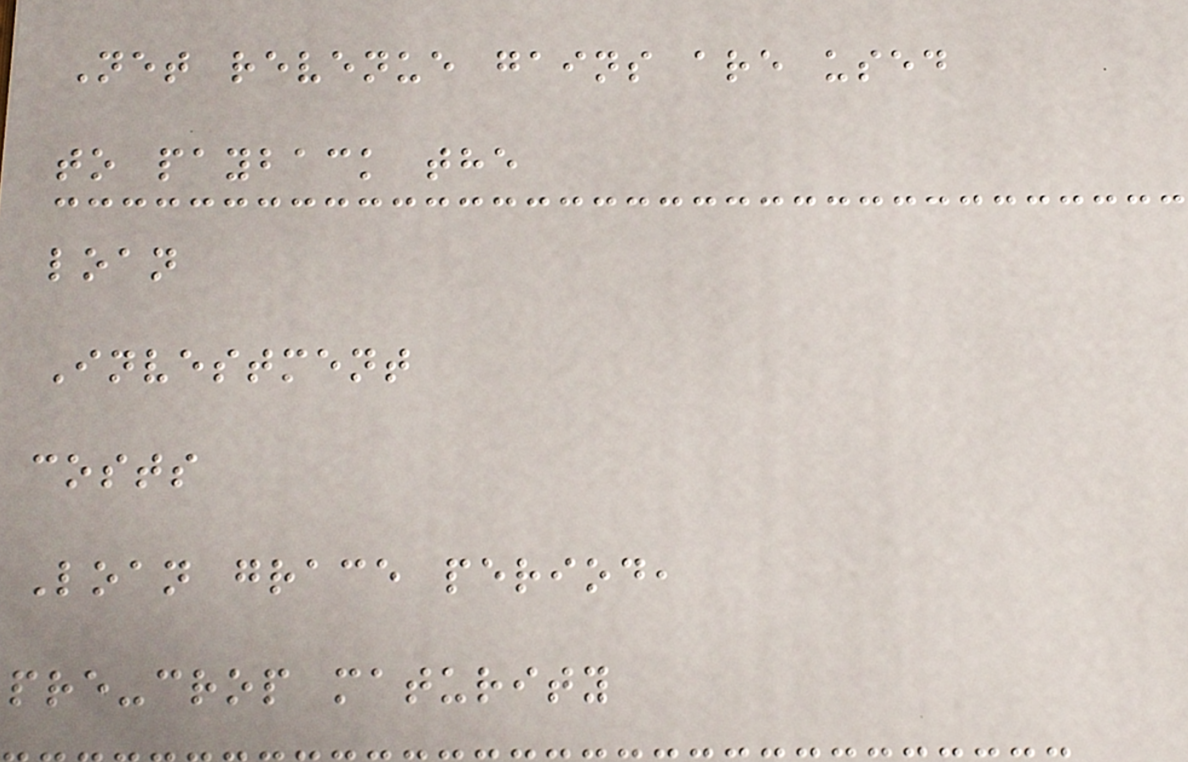Net revenue gains are used
to payback the
loan
Investment
costs
Loan grace period,
pre-crop maturity
